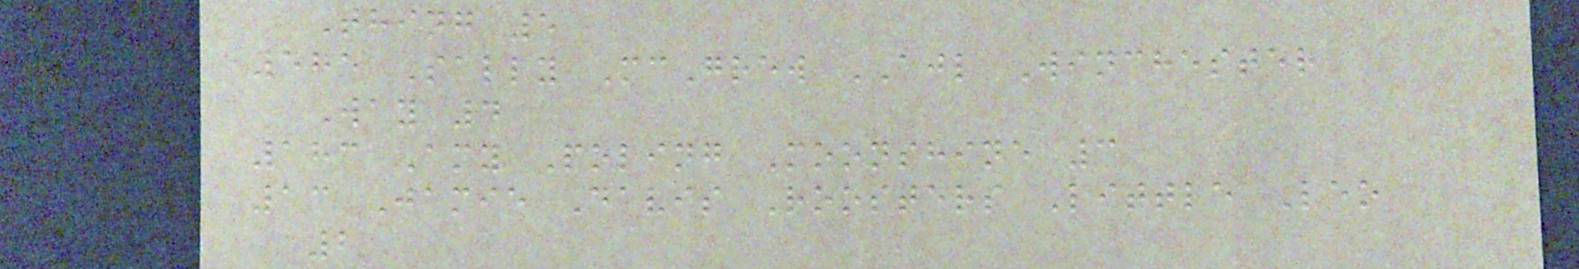Thing 5
585 Sally McGrew AJL Winchester
Way 4
183 Amy Poling Moonshine 3
13 Jamie Davis Roosters Little Leo
2
